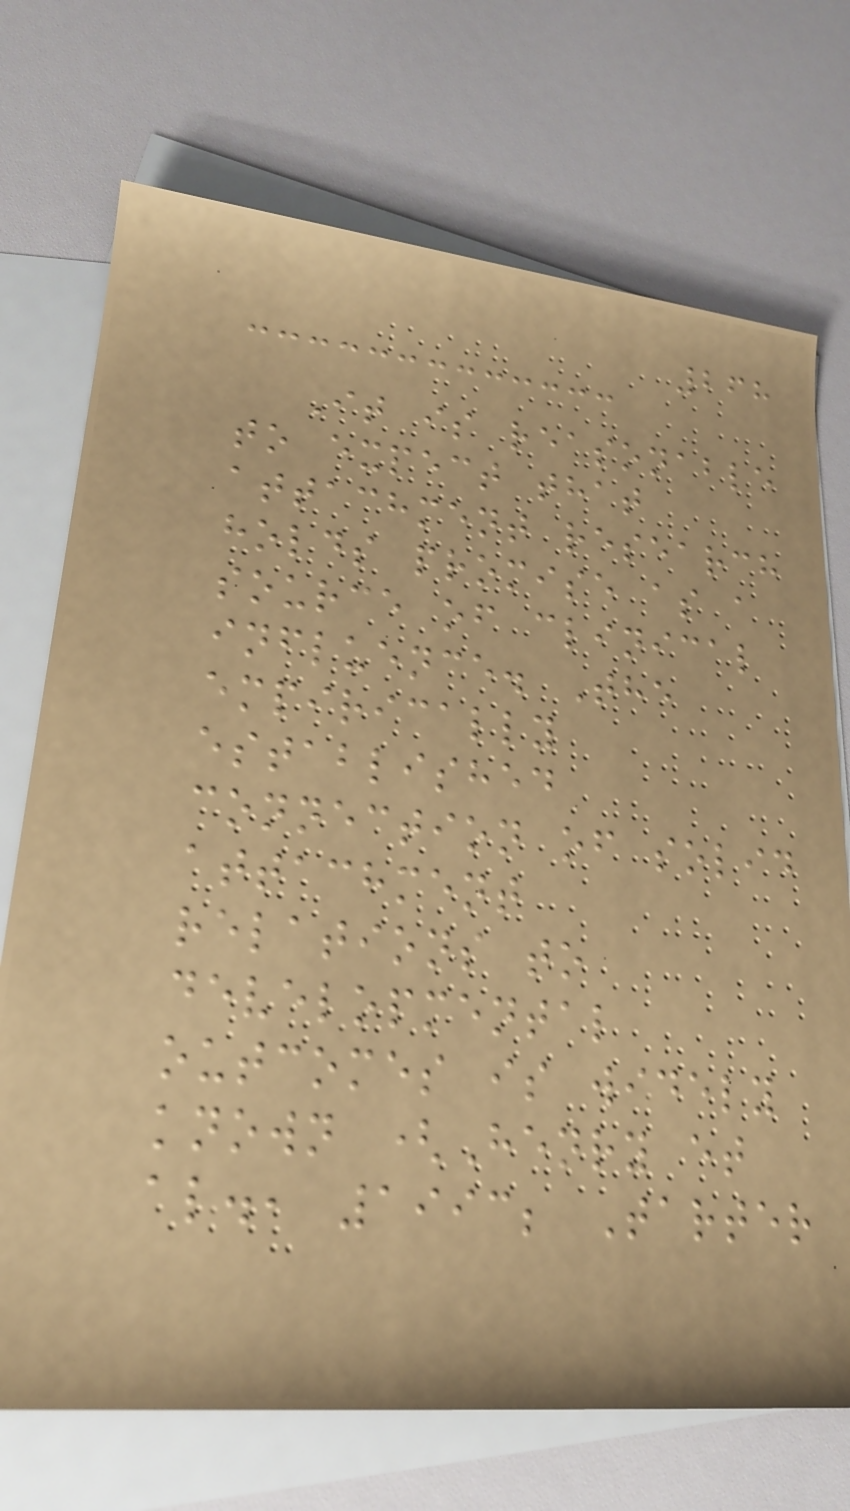268
It is reasonable
to expect that
attachment research
holds promise as a
source of clinical
influence. The
empirically
established
connection of solid
attachment
relations to
developmental
outcomes is widely
known (Henry et
al., 1993; Tarter
